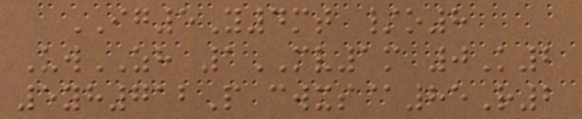IG5Y4mt /o8
UwZH 1MV1m 0K2
5yh712P cwxs@85R2
